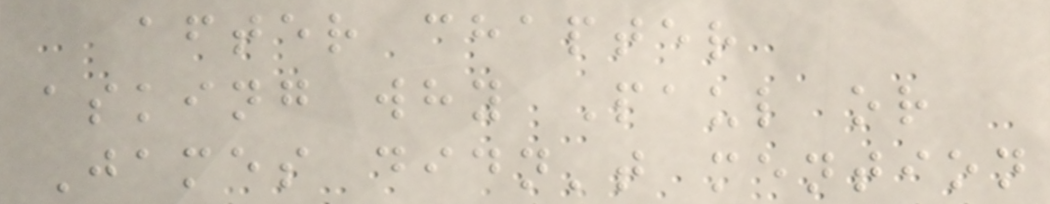after chapter
asking why Paul or
James didn't mention
